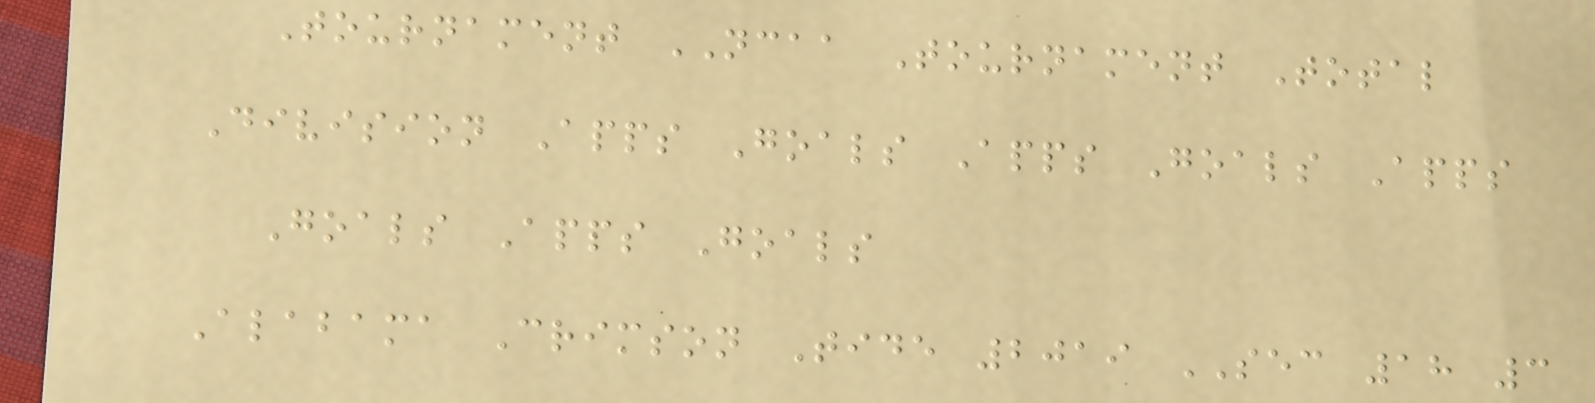Tournament NCAA Tournament Total
Division Apps Goals Apps Goals Apps
Goals Apps Goals
Alabama Crimson Tide 2019 SEC 18 3
